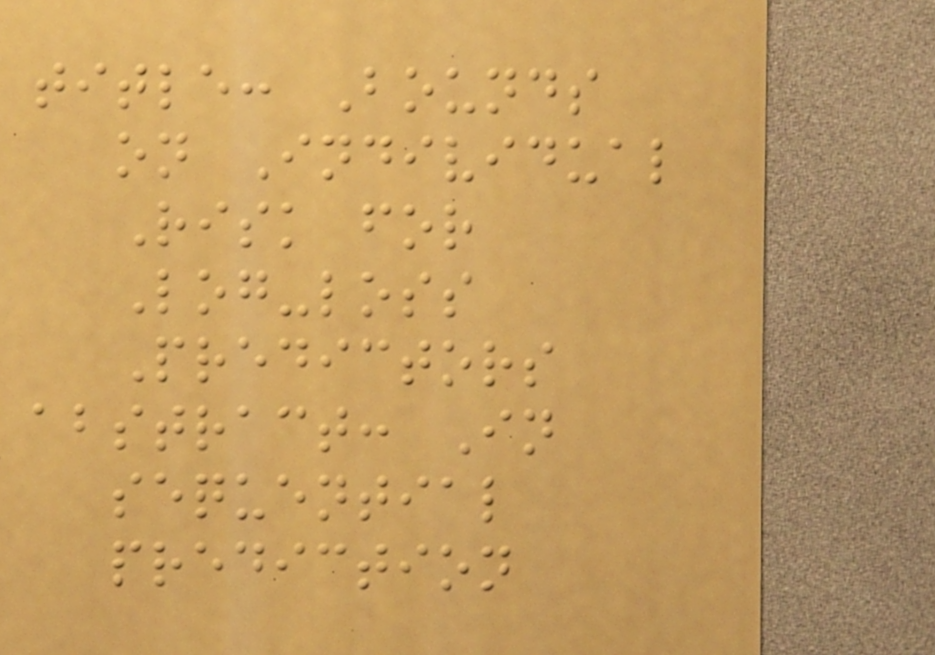title: Bounds
on Individual
Risk for
Log-loss
Predictors
abstract: In
sequential
prediction
